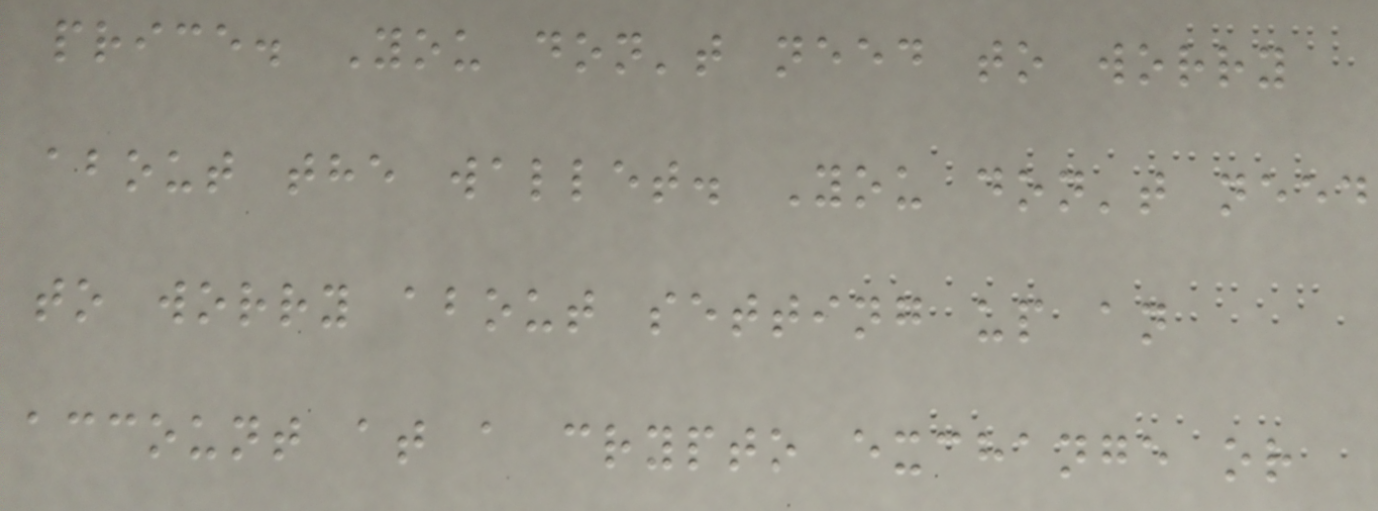price. You don't need to worry
about the wallet. You don't need
to worry about setting up an
account at a crypto exchange or
